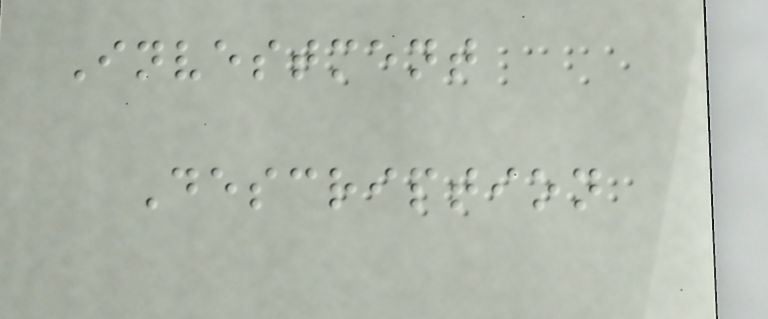Investment
Description
